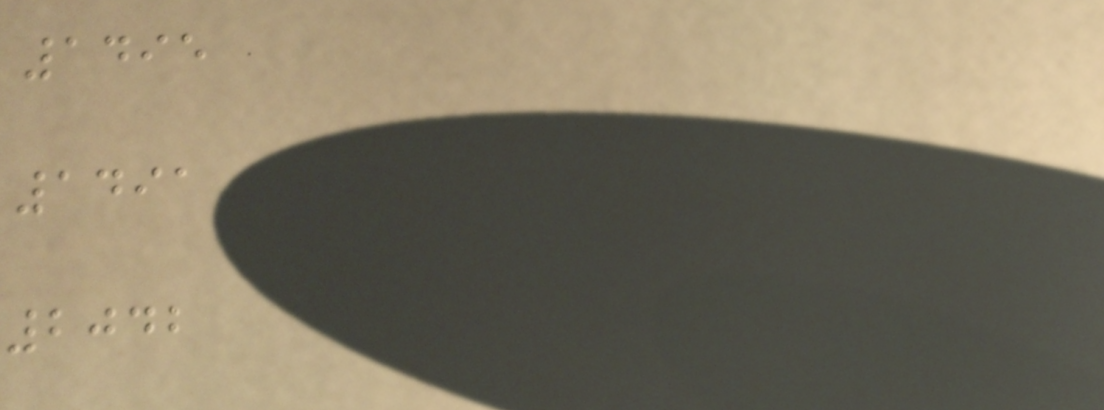1495
1491
2042
